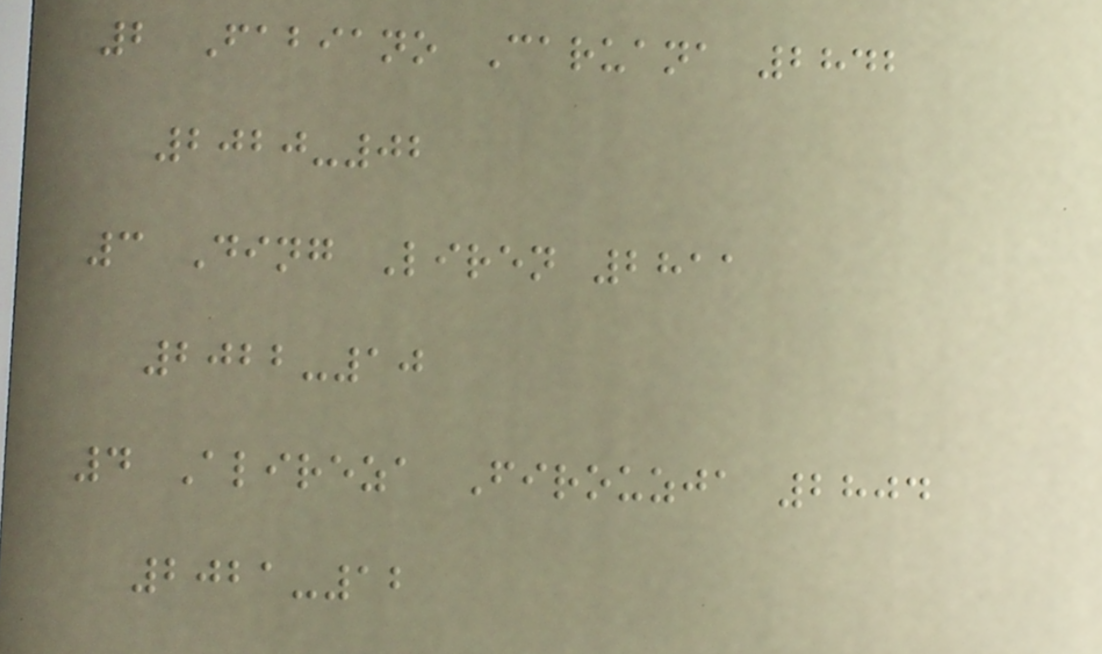2 Fabiano Caruana 2842
2020-02
3 Ding Liren 2811
2022-10
4 Alireza Firouzja 2804
2021-12
